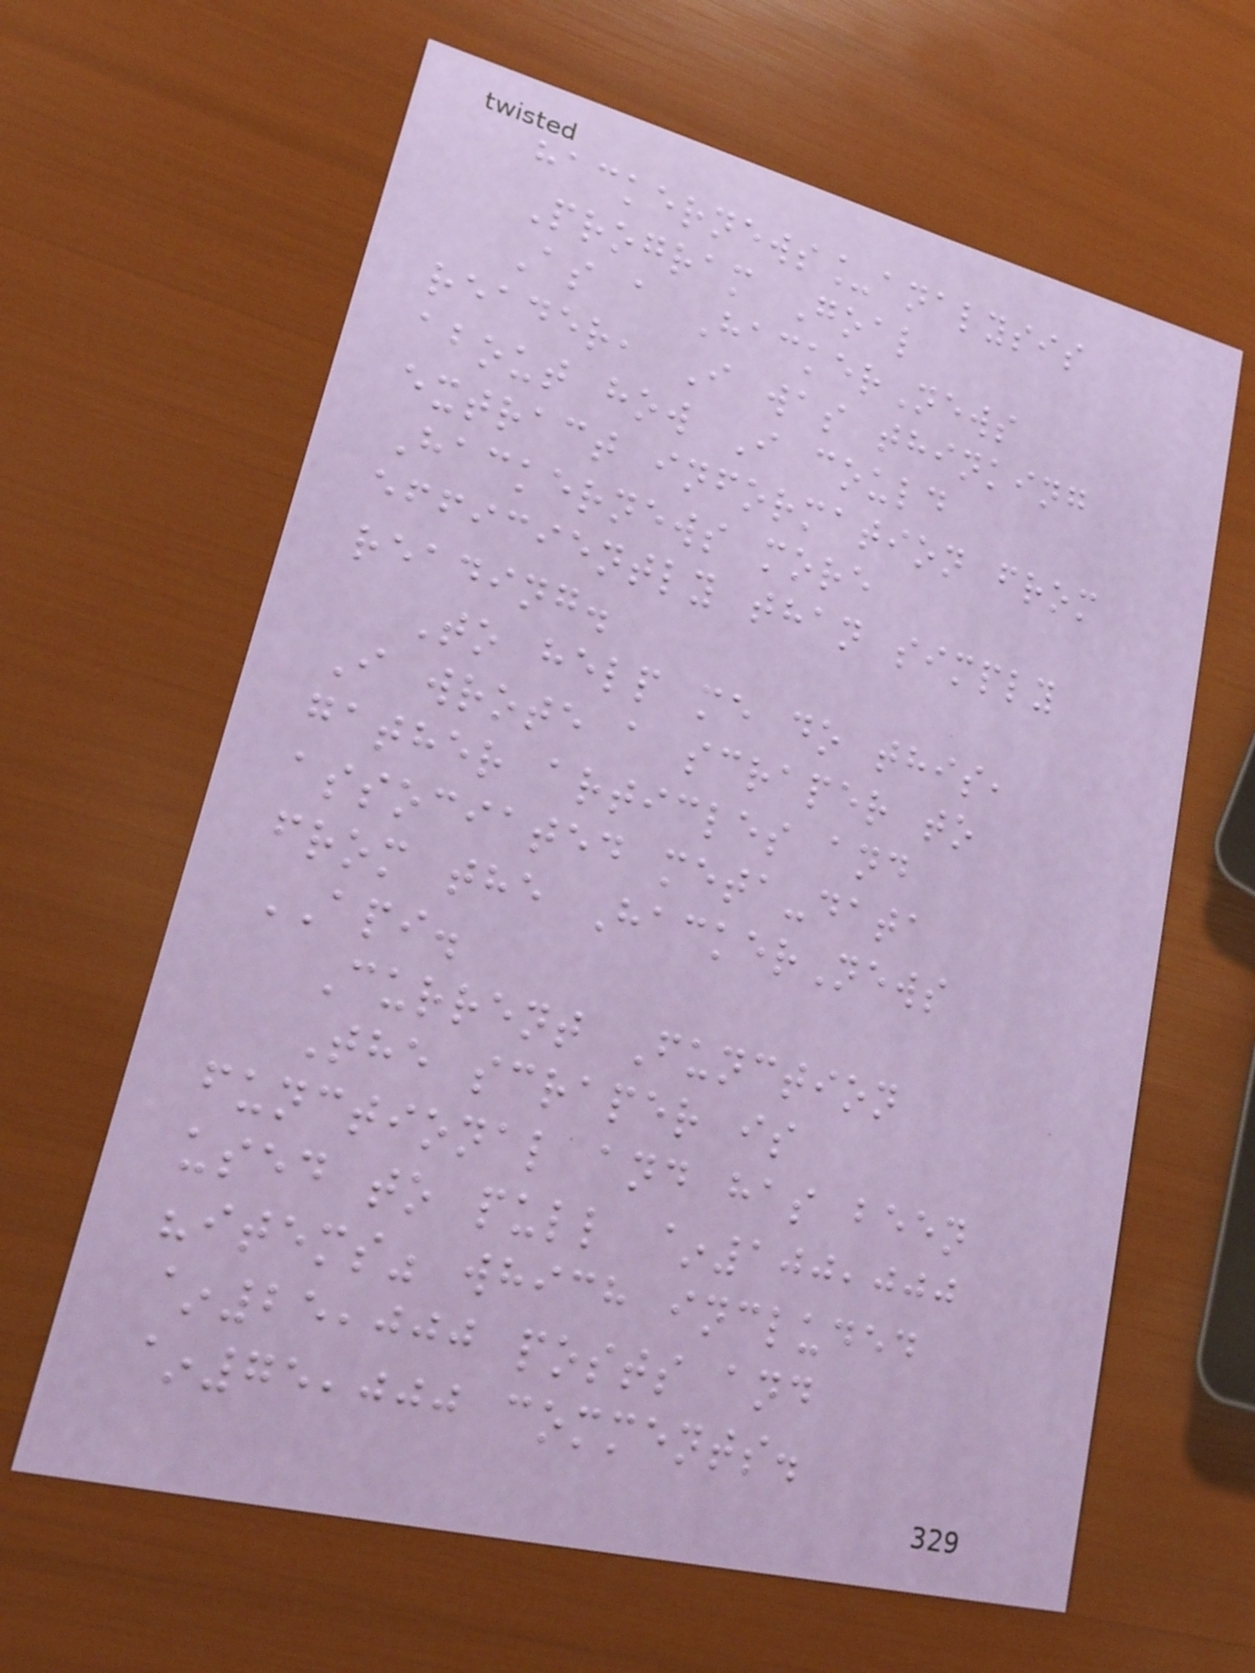hackernews_analysis
Program Goal
As a HackerNews
reader, I was thinking
about how I could
extract information from
Hackernews more
efficiently than simply
reading.
To help me do this,
I wrote a scraper to
gather articles and
associated meta-data
from the HackerNews
API.
Current Function
The scraper is
functional and has been
used to pull ~100,000
"items" which included
~25,000 posts and
~75,000 comments.
